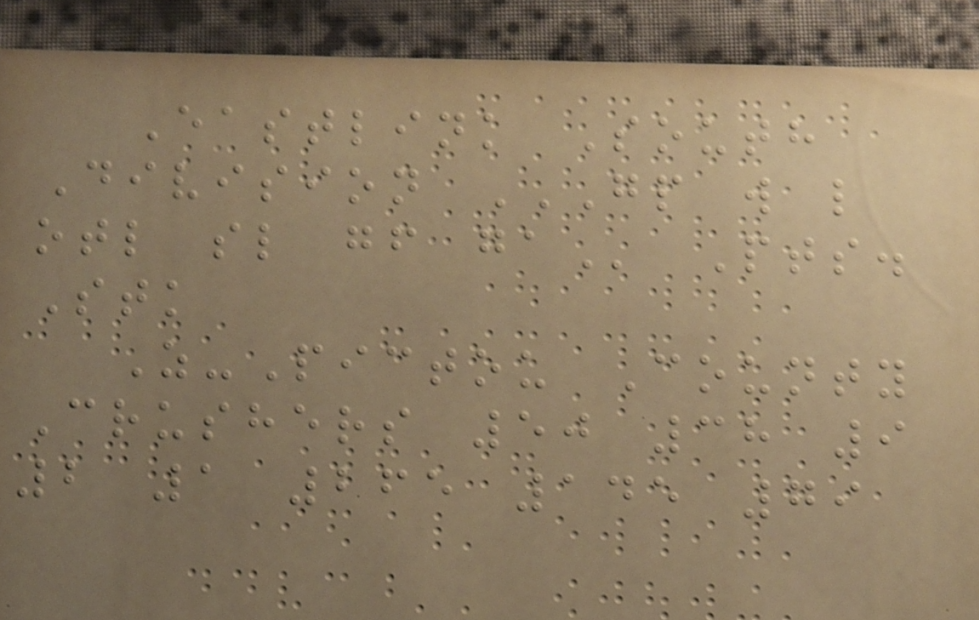Eastlink South
Division GP W L
OTL SL GF GA Pts.
Stk
Z-Pictou County
Crushers 50 38 9
2 1 265 145 79
